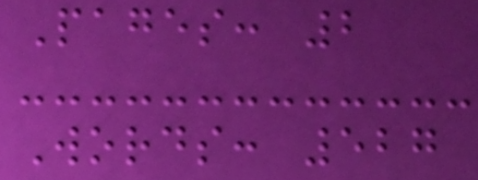Pages: 2
Words: 527
